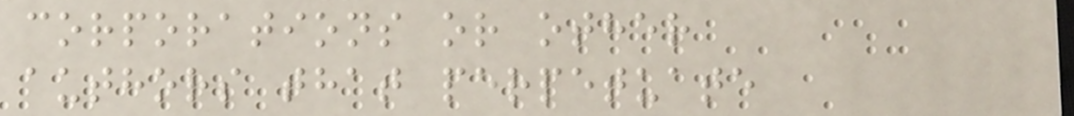corporations or other
authors that perpetuate
